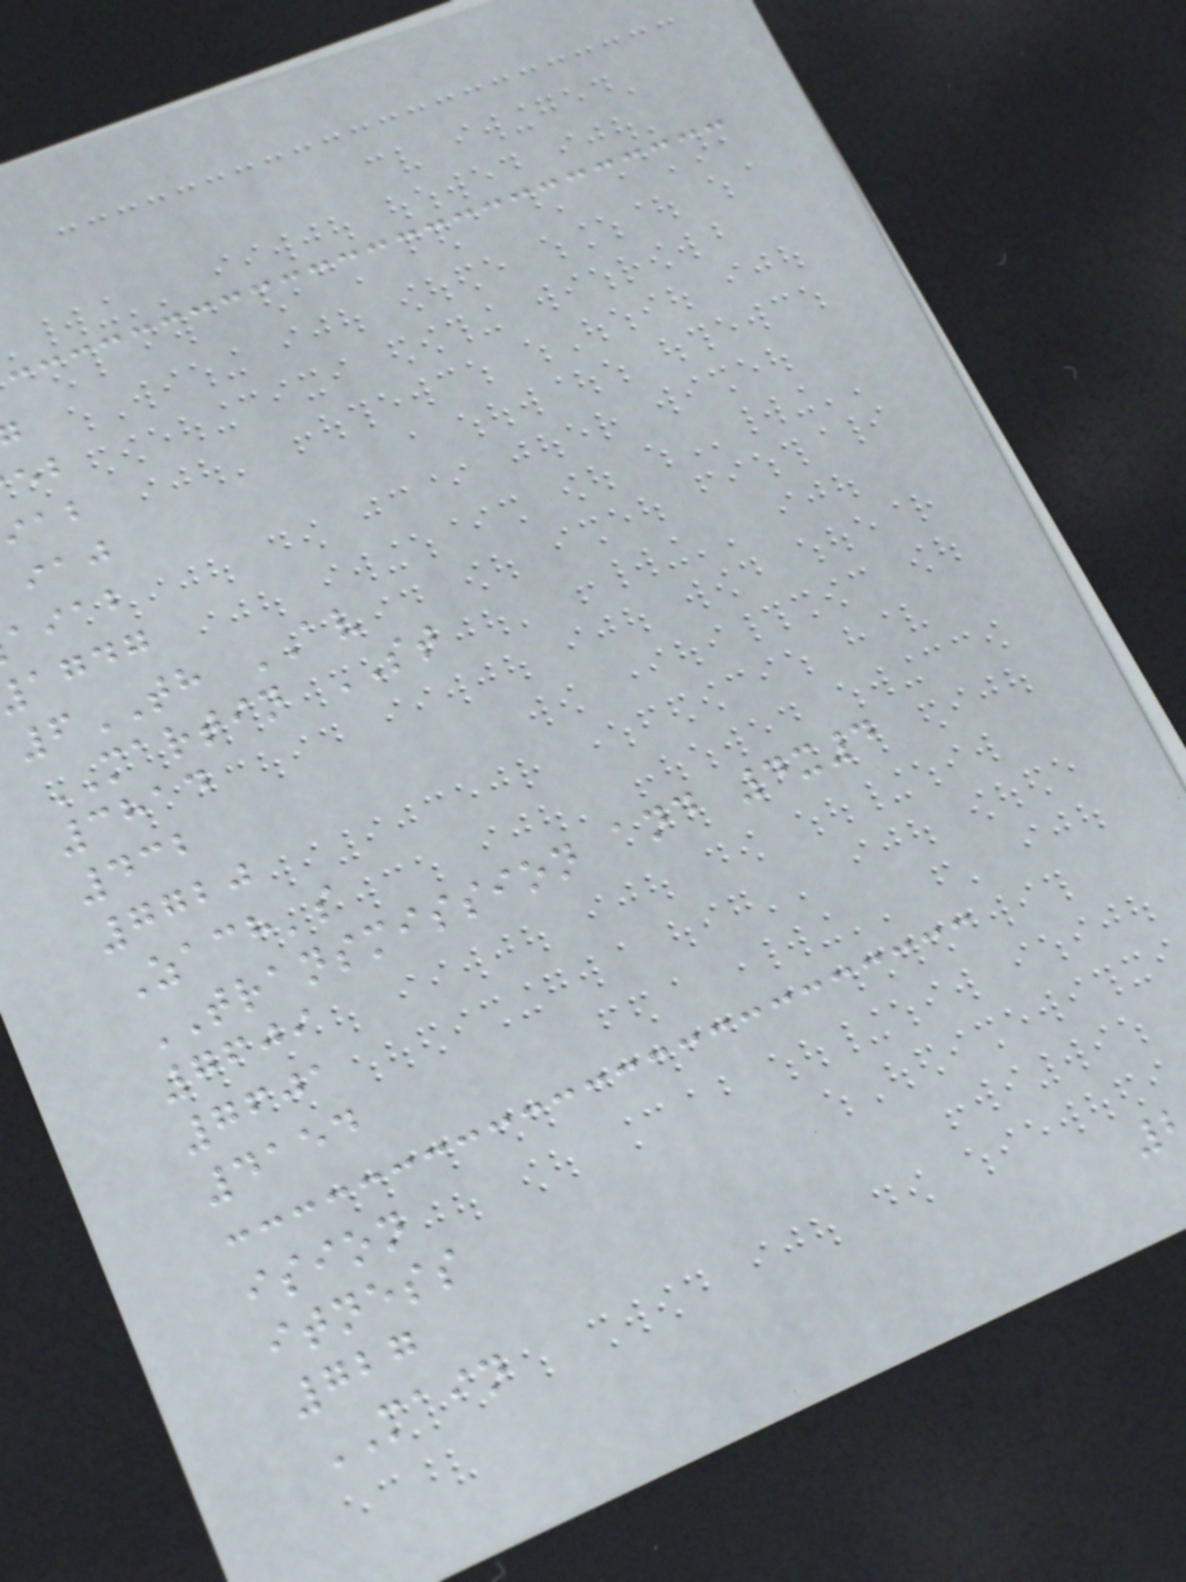aiab
agdg
6TH AV
MARTIN ST
3814
432
7720
Zach's
TRANSMISSION and 4x4
7609
7601
4154
ision
itness
727
MAIN
